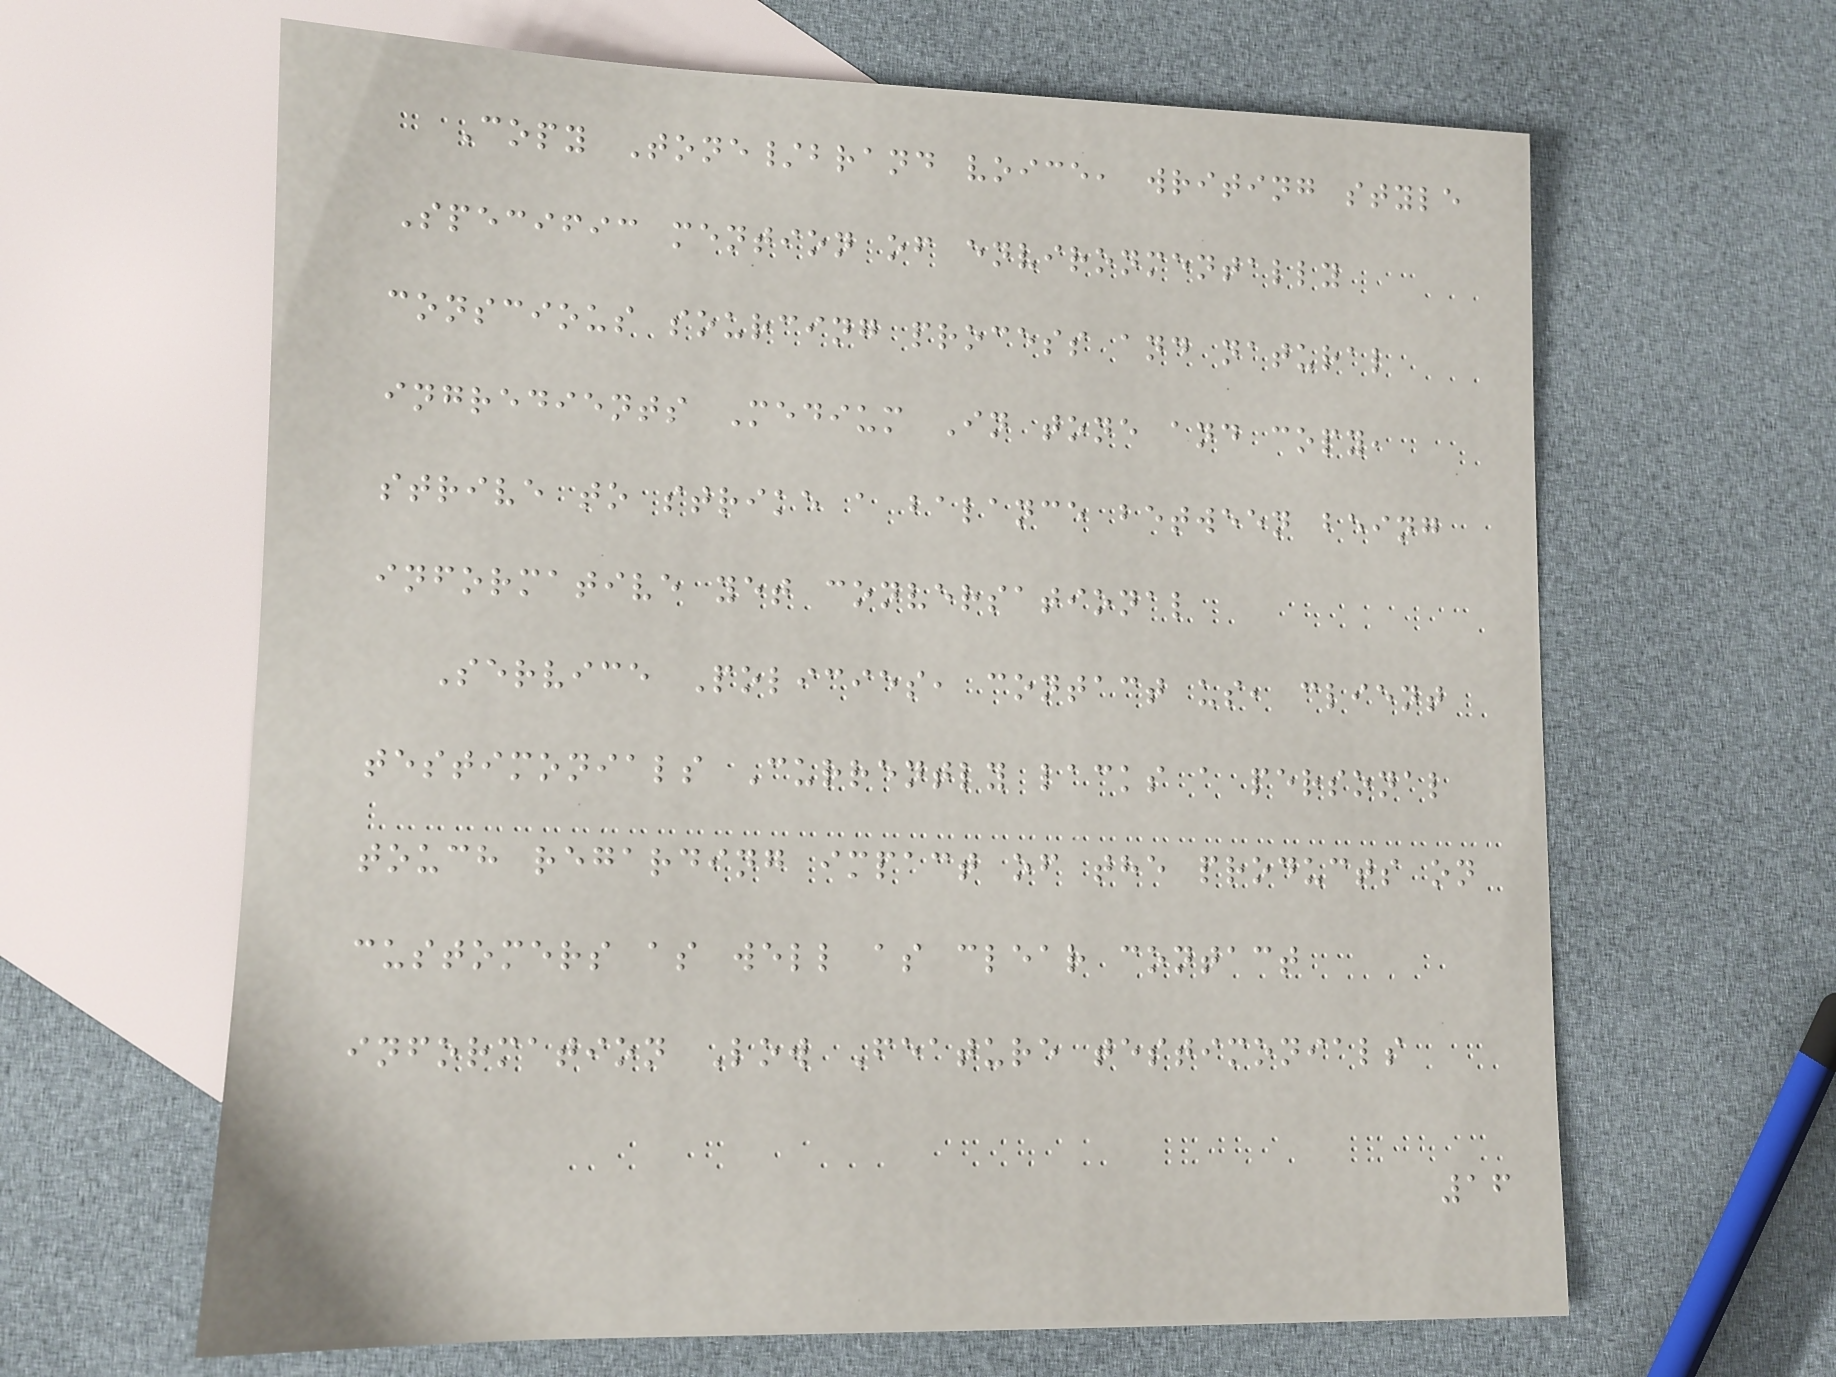Copy Tone/brand voice, writing style
Specific mention of environmentally
conscious sourcing process and natural
ingredients Medium In tone and copy,
strive to strike a balance between being
informative yet conversational
Service Policies, contact us, client
testimonials Currently lacks a personal
touch regarding impact of the products on
customers as well as clear contact
information Low Feature testimonials
16
